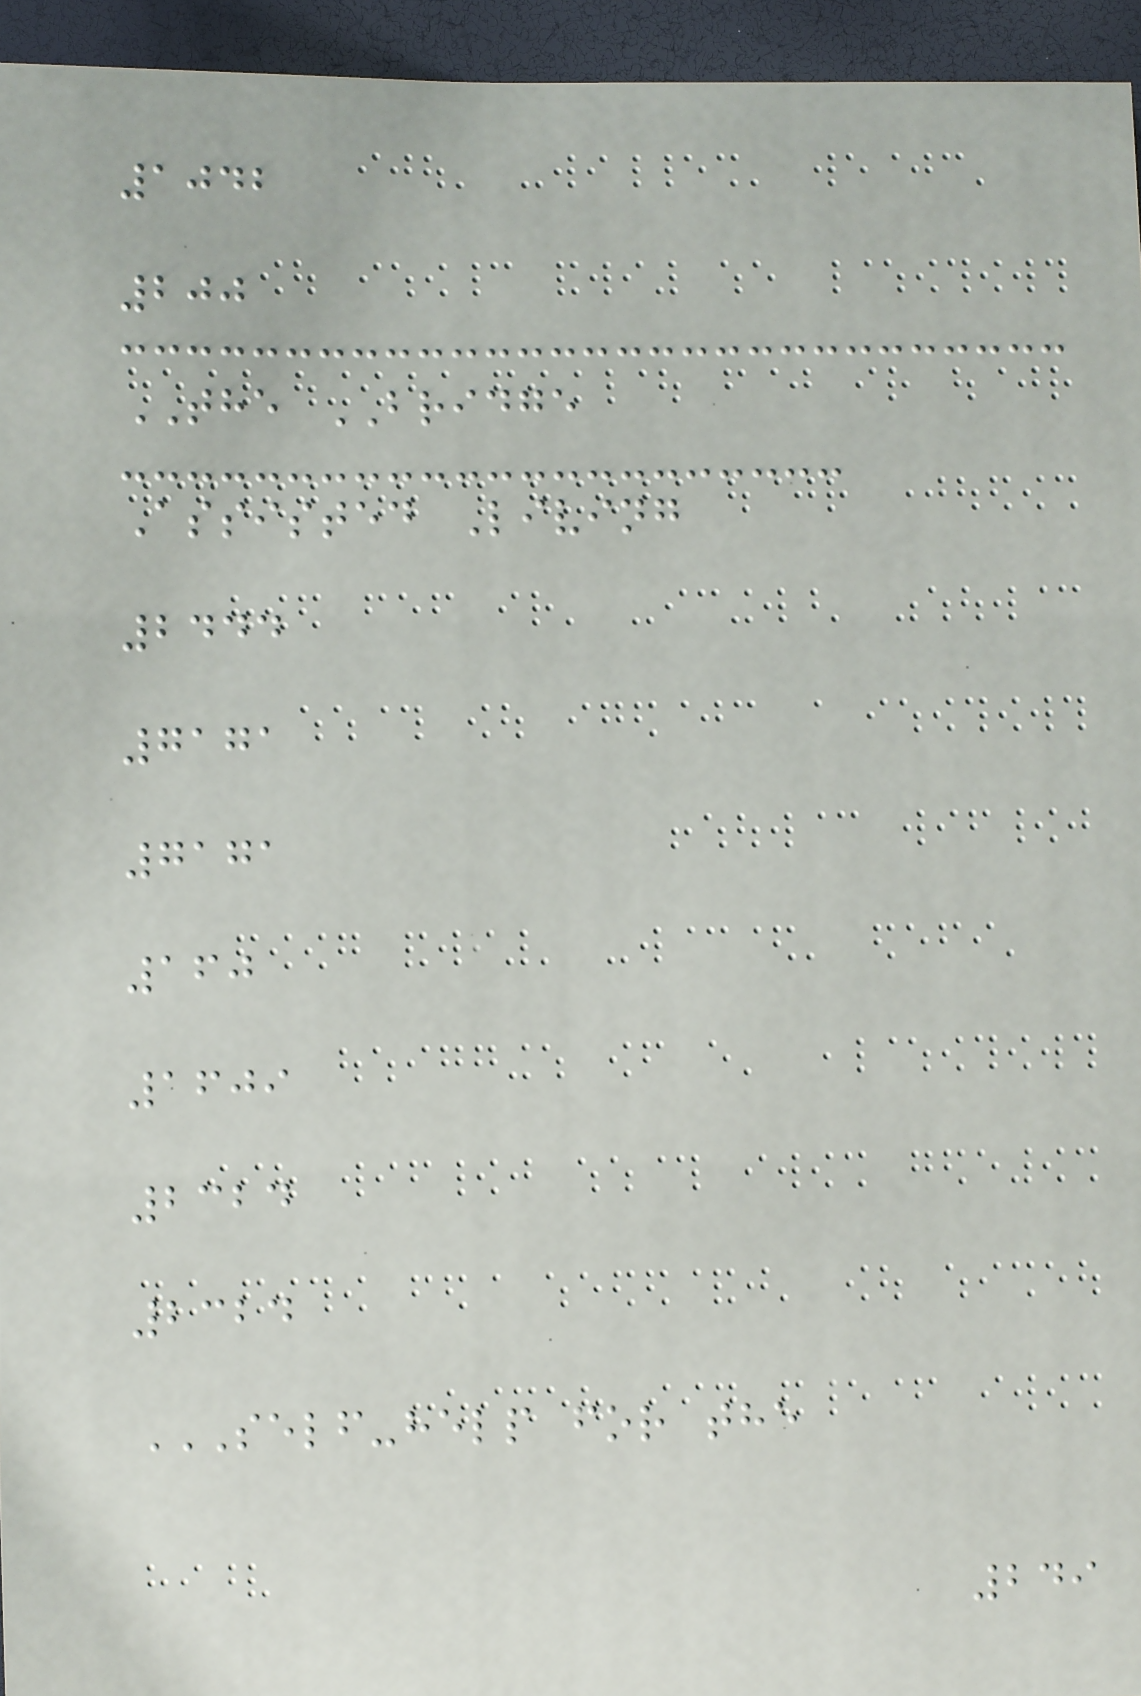1042
200
THE BRIDGE
Assisted Living
2444
7171
7171
160
1609
2324
2324
SELF-HELP FOR THE
249
